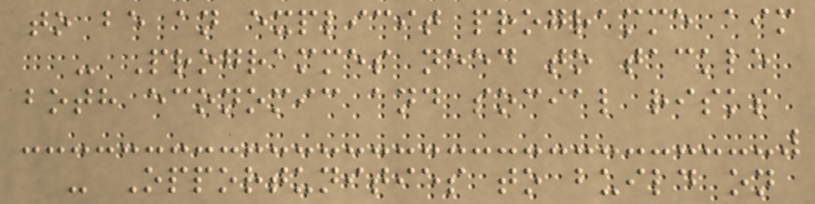to be an explicit programme aim
- Programmes need to tackle
both economic and social risks
- Opportunities to build on
